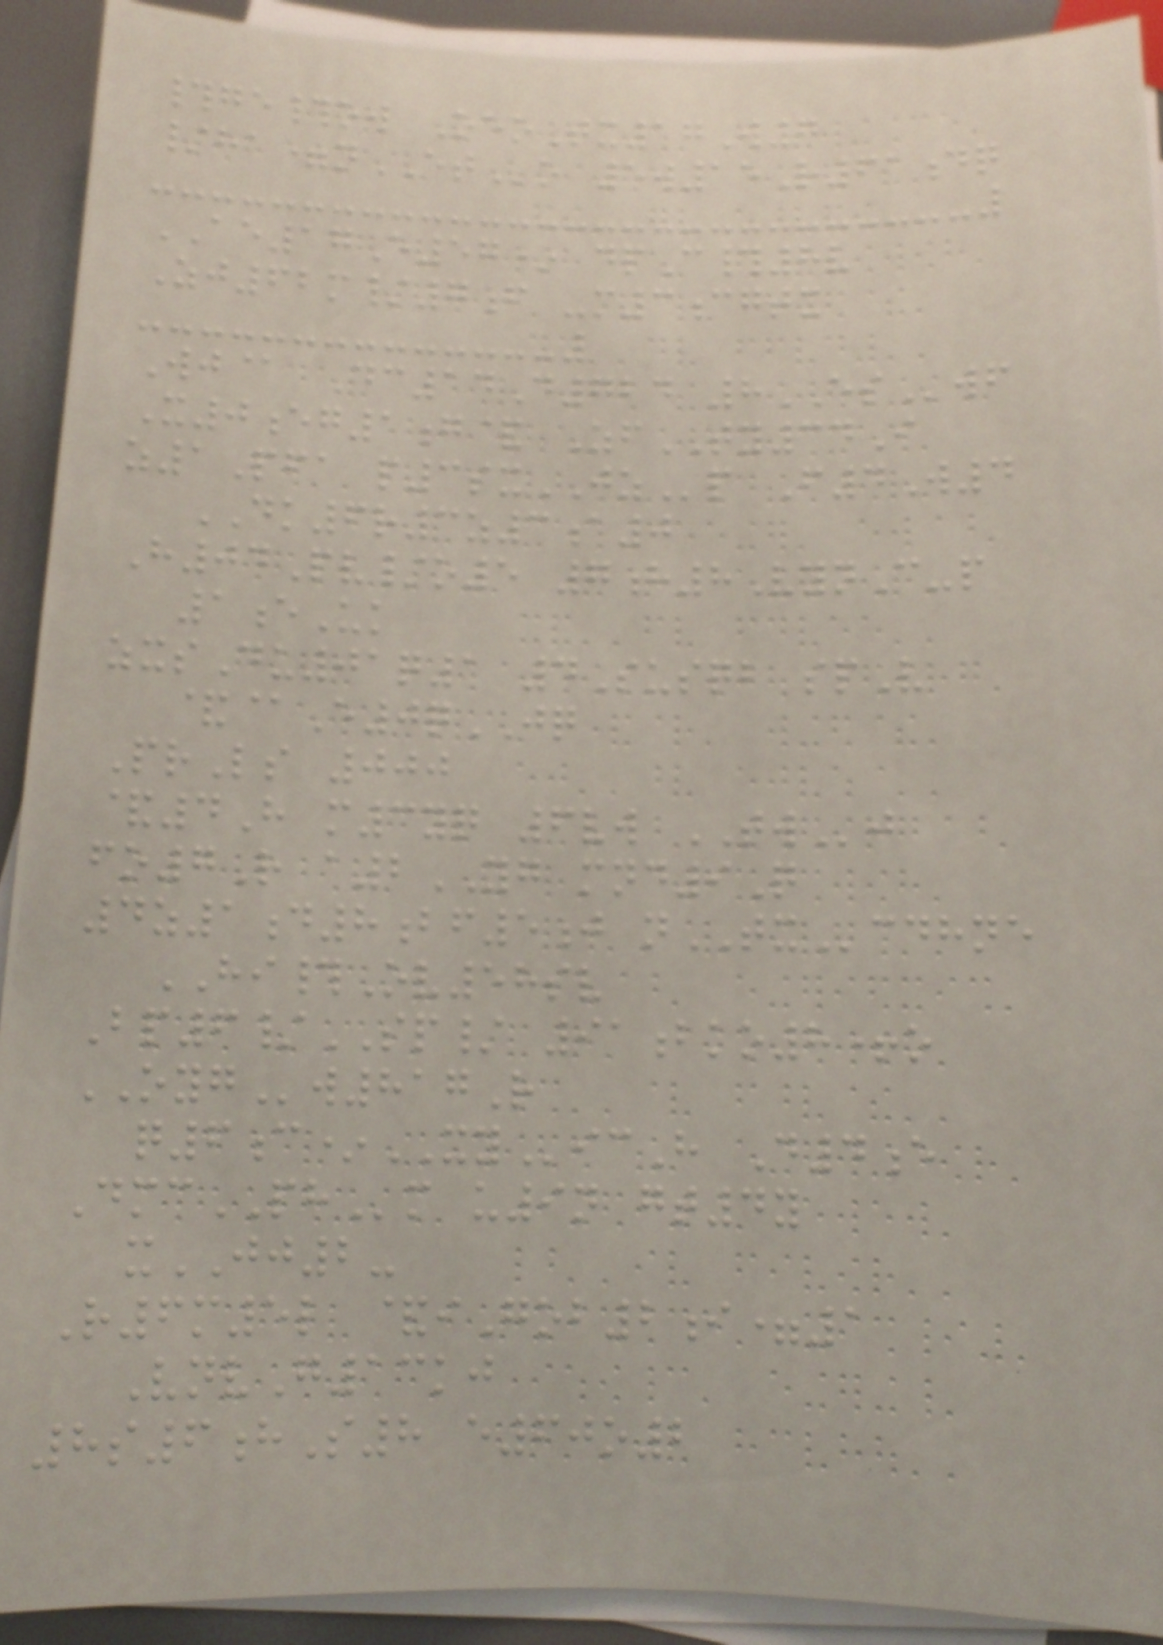#ge#ow OeoTx17W7
/ha=nETo 5w15R61dq
AE17E57* dpC#8v
Zj62m/7f -m3cgtx
Wj@ Dc14D724 8ESwf
X0eg1g& ZfTY34I
z1Pfa p3sxJZp F4W4
DK6r3z3a0
H04Pv/o5 7h8VynC-p
1eUk
zxsDu01q1 4Susqb spV
&@E0qJQ
PrLs 000
&4H m3yq 6vw TWj
fo7R a2YG mnd9Q
4z1d8bf5j nTXcdhne
HI#Ov58sv
Bp6/SP/ 91bko8+o
OYGw817R
q6c*XYicH D4e
DmcPHm u9n gt4y
xJJ2-
R6m5l &iGob2i=1
VnvG13kj
8s6hS8 e60o2
